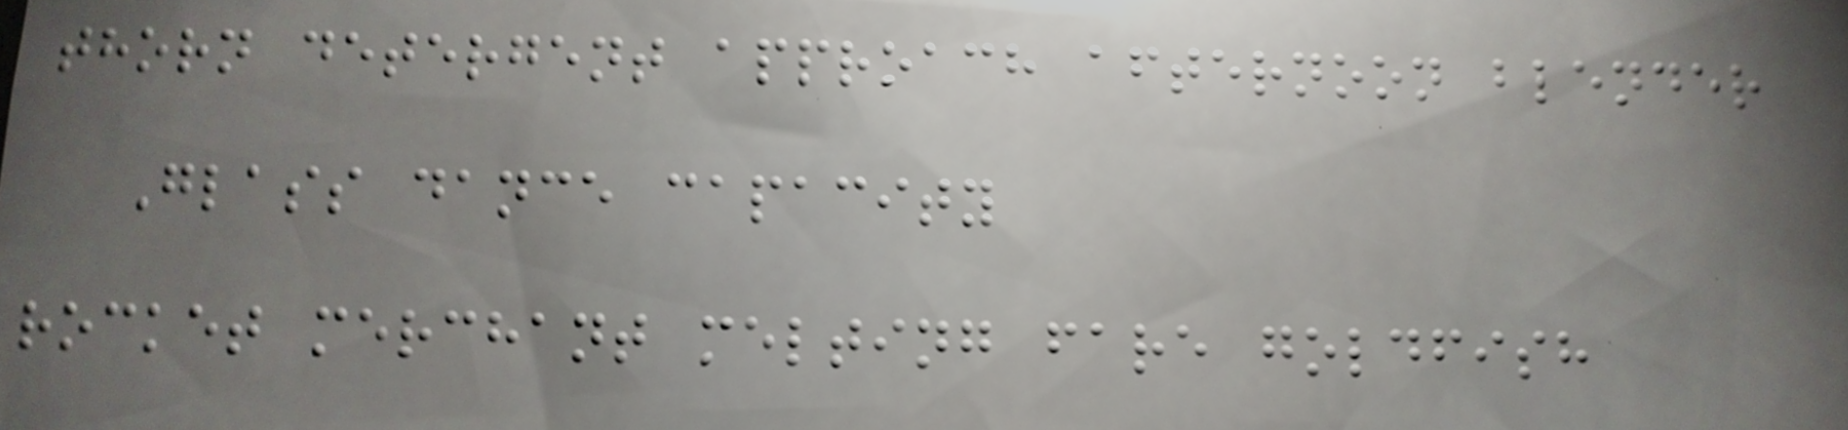thorn detergent approach afternoon blender
Glass dance capacity
rocket merchant melting fare goldfish
